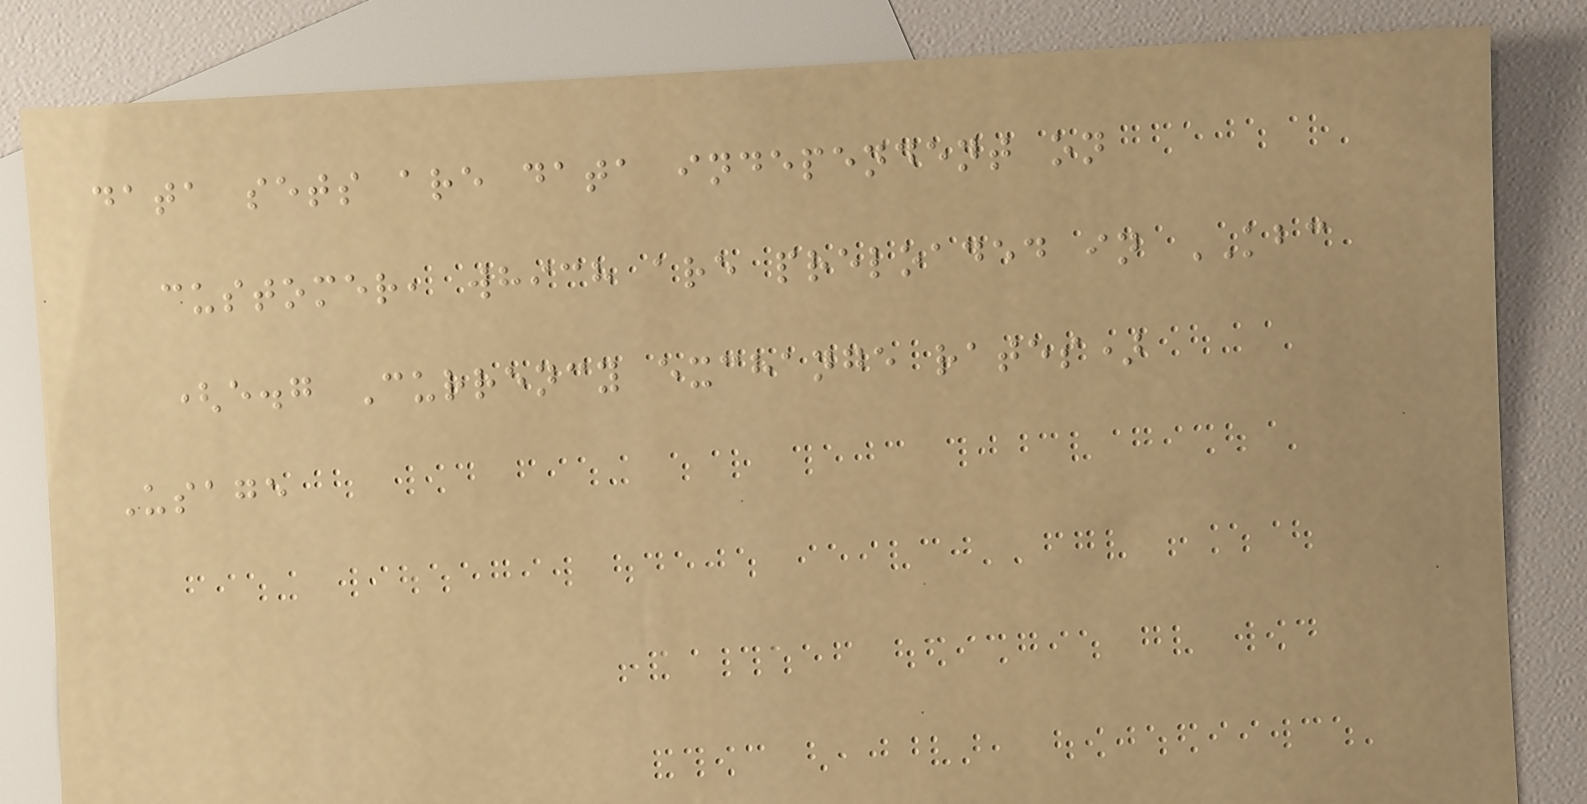data sets are data independent on
customer, which are preloaded in KBC
(e.g Currency exchange rates)
Usage
